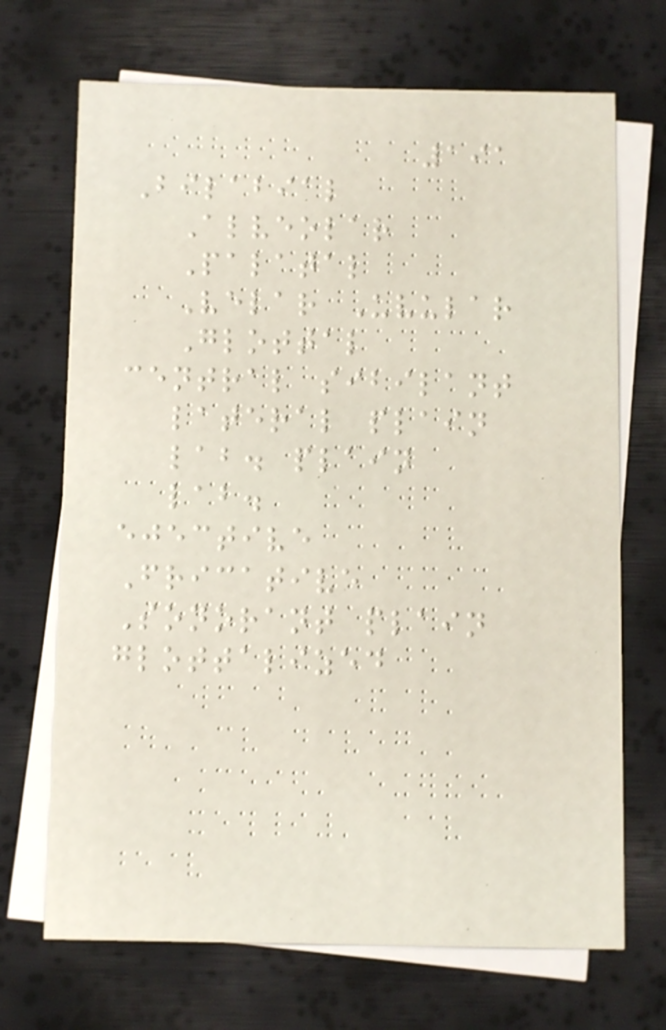191
Bilabial
Alveolar
Palatal
Velar Uvular
Glottal
central sibilant
lateral plain
lab. plain
lab.
ejective
Fricative
Sonorant plain
glottalized
